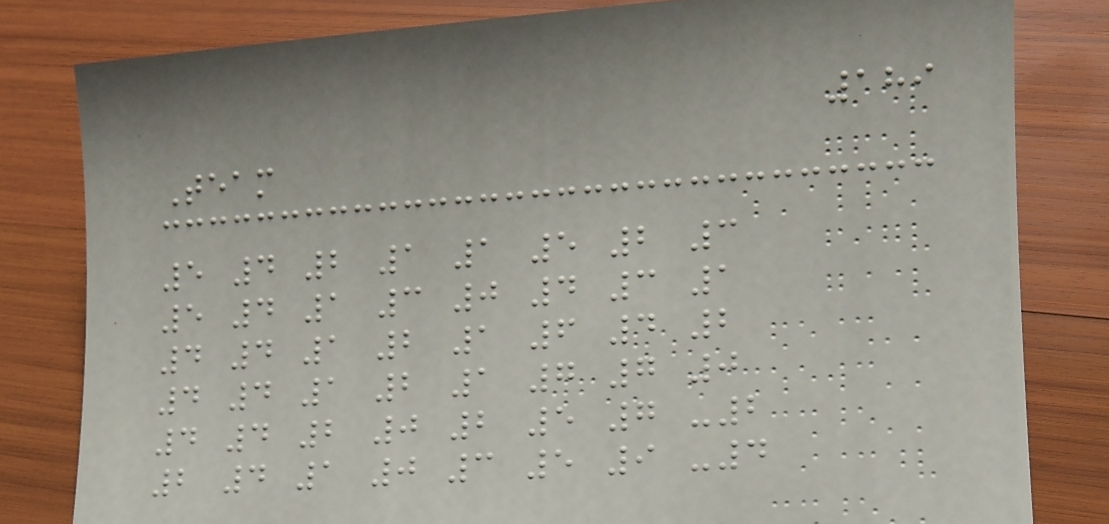189
Team
5 4 2 1 1 5 2 3
5 4 1 3 0 4 3 1
4 4 1 2 1 6 4 2
4 4 1 2 1 7 7 0
4 4 2 0 2 5 7 -2
2 4 1 0 3 5 9 -4
